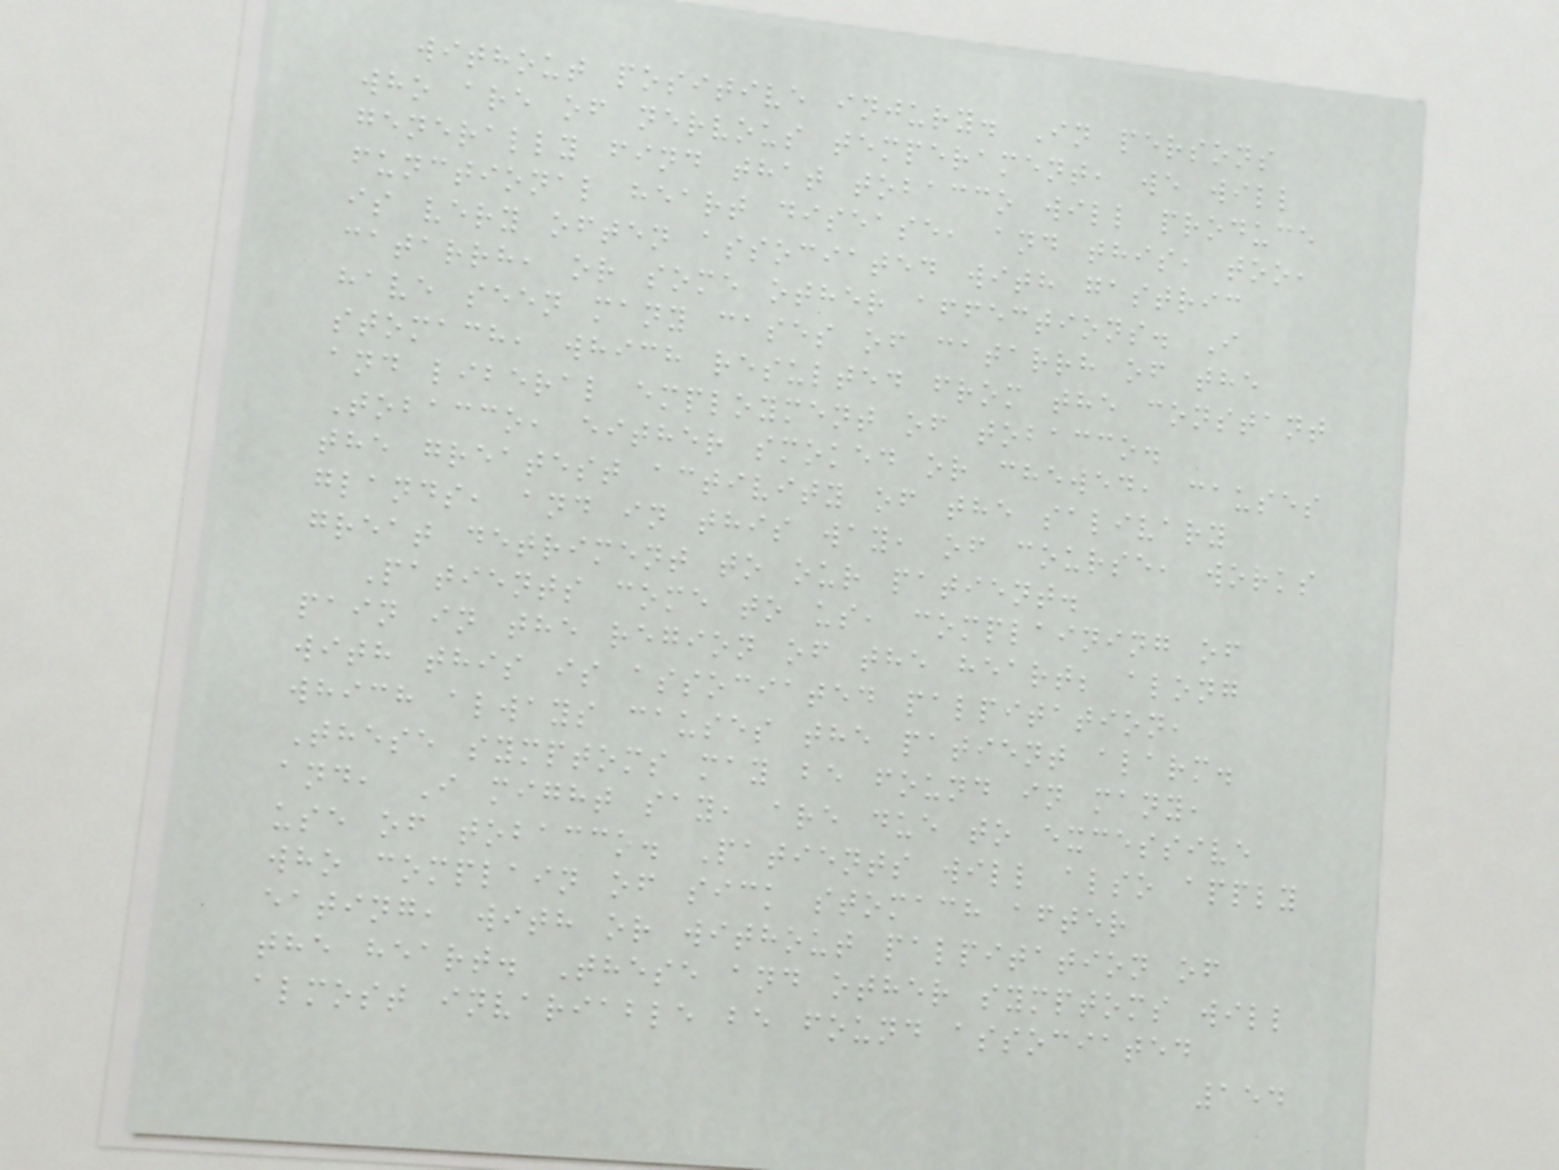without positive injury. In persons
who are of nervous temperament, we will
generally find that tobacco will produce
functional heart disease, and this, too,
is very often associated with gastric
catarrh, or some other affections. I
have seen many cases of catarrh of the
stomach, which resulted from the constant
and liberal employment of tobacco.
Tobacco, either smoked or chewed, causes
the greatest activity of the salivary
glands, and in this way, of course, works
great detriment to our patient.
Patients come to us, complaining of
pain in the region of the heart; along
with this is associated palpitation,
which always causes the patient alarm.
These symptoms may be found in many,
and, I might say, are due to excessive
use of tobacco. Patients will also apply
who complain of sick stomach after
eating, with or without palpitation of
the heart. These and other symptoms will
almost invariable be found associated
154
